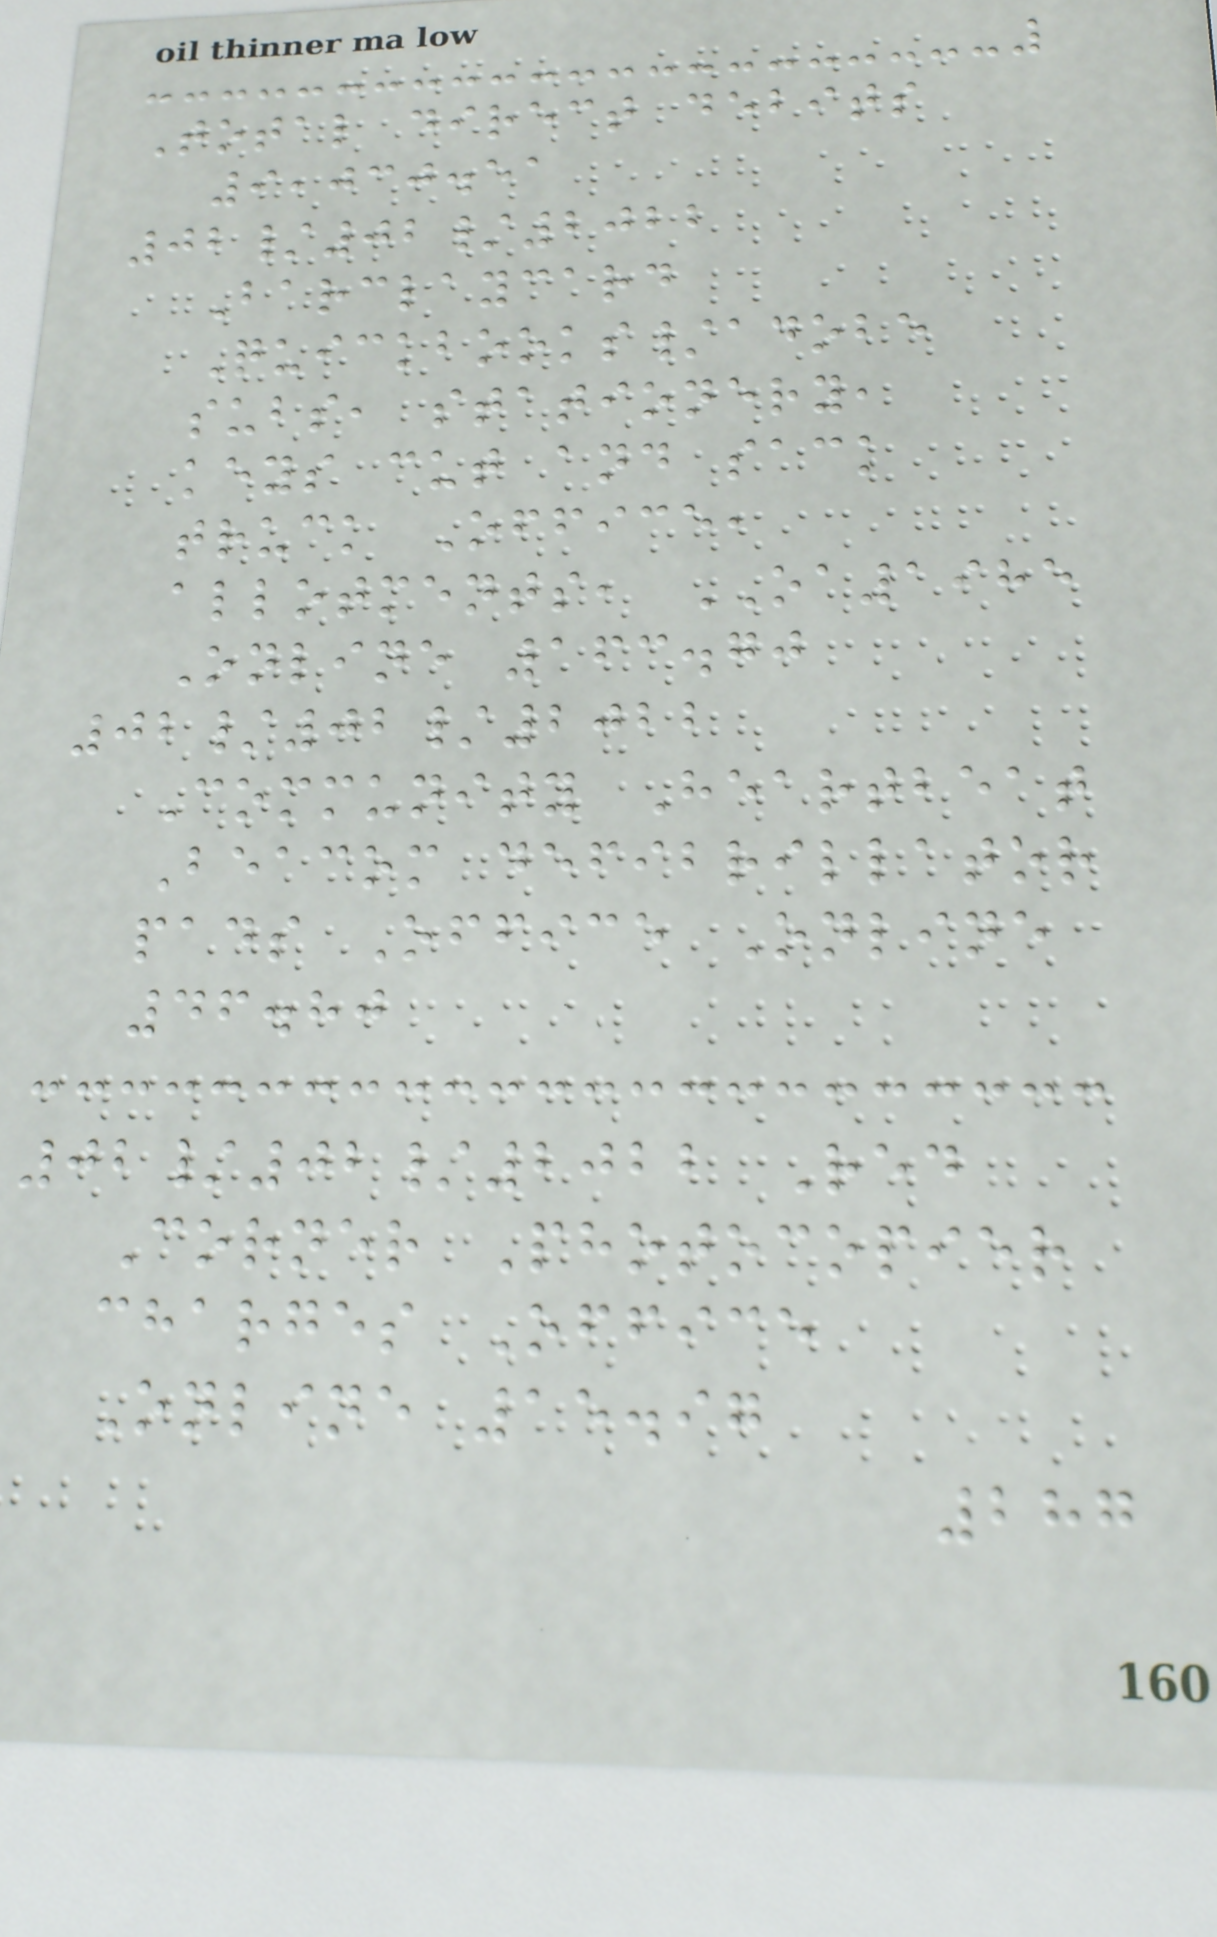Total direct debits
9,030.51
02/02/2022
Barclaycard
Quickbooks/adobe
subs, stationery,
keys cut and sack
truck Office,
allotments, OA1985
Online 163.70
02/02/2022
Community Heartbeat
Beacom defibrillator
pads Office Online
46.80
02/02/2022 Red
Corner Photocopier
charges Office
Online 15.97
287
